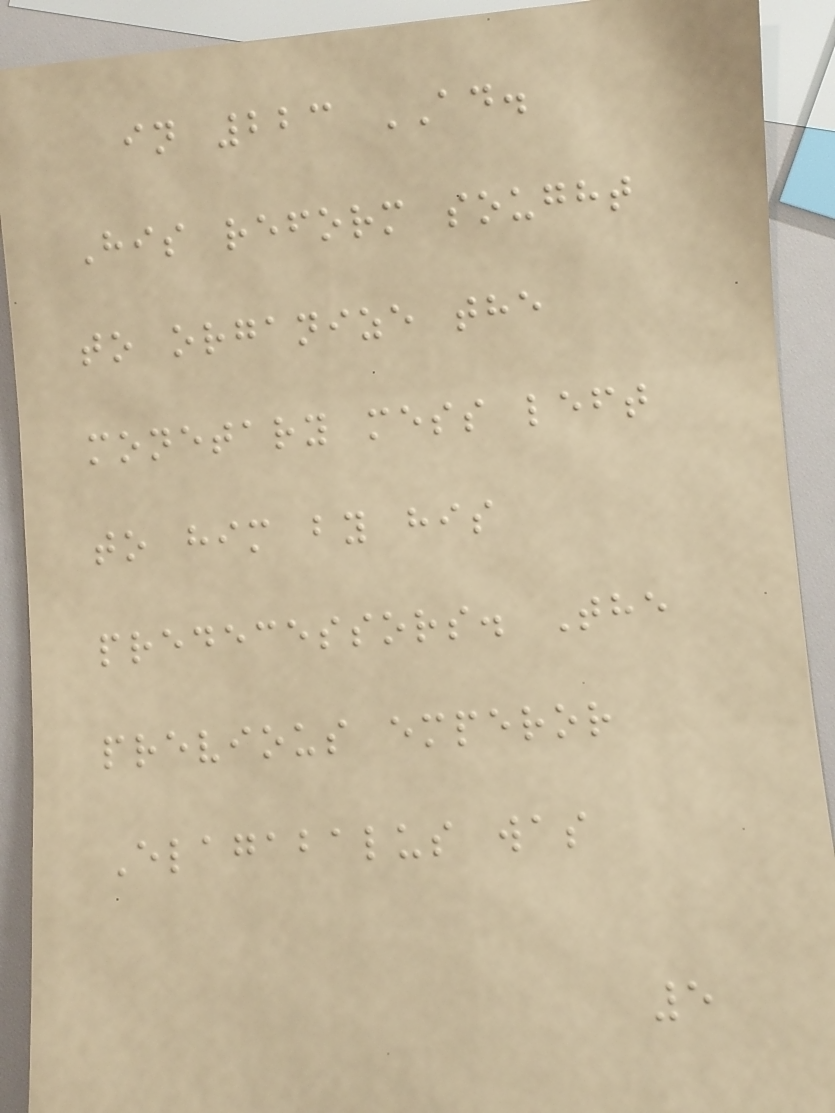in 223 AD.
His reform sought
to organize the
monetary mess left
to him by his
predecessors. The
previous emperor
Elagabalus was
5
